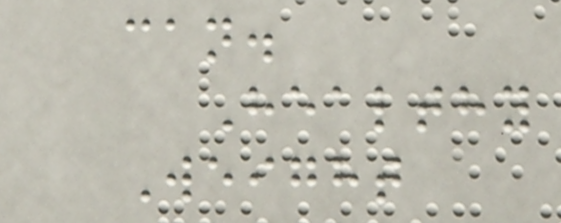can.
Healthy
Weight
